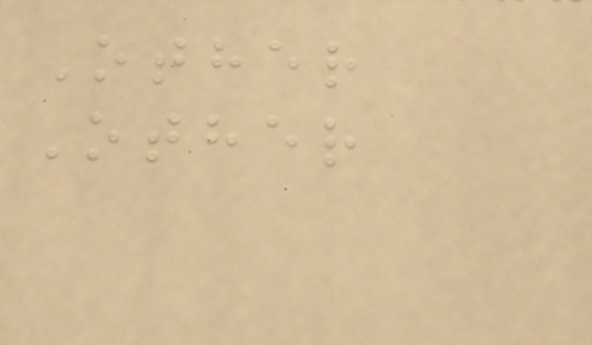Other
Other
